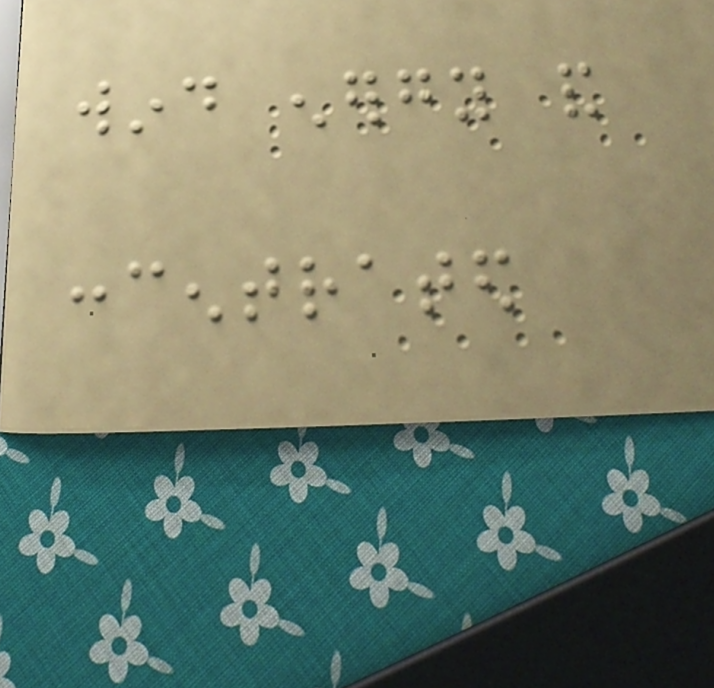wind energy and
concentrated
